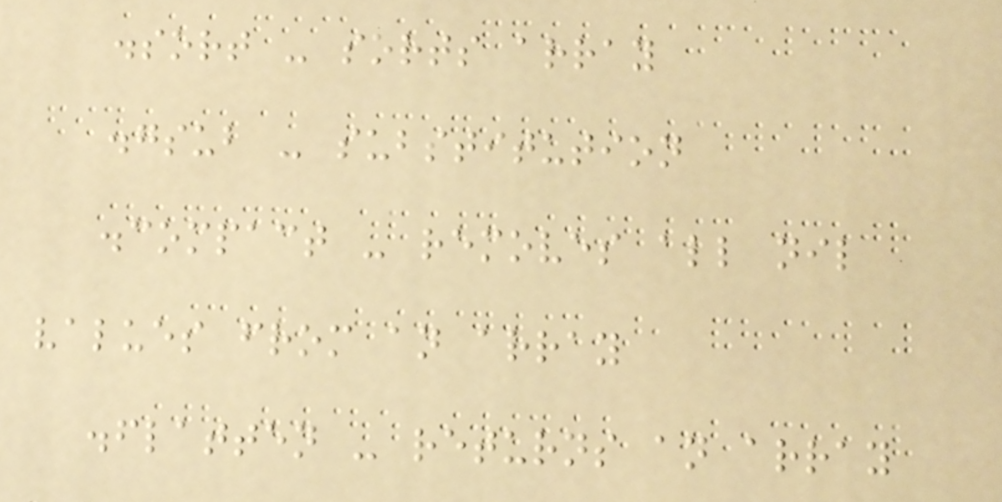.sort - sorts array
.gsub - substitution
.compact - removes all nil
values from an array
.flatten - returns an array
